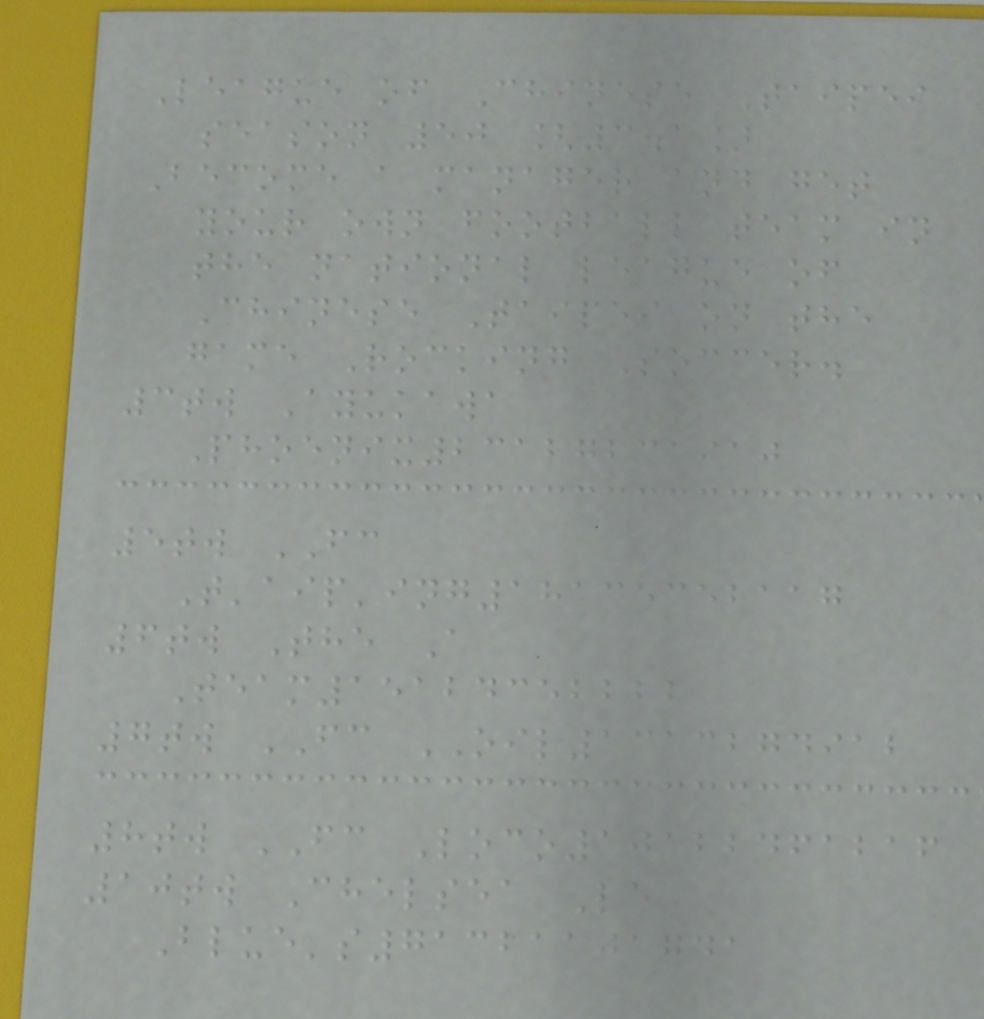League of Chinese Taipei
season 50 [3.1]
Become a manager and get
your own football team in
the national league of
Chinese Taipei on the
game Rocking Soccer.
3tw Ayukawa
Phoenix23127231910
5tw FC
T'aip'ing18135352117
6tw The A
Team15124352222
7tw FC OIL1313274912
8tw FC Loco10122461216
10tw Chelsea Le
Blue's71321101741
